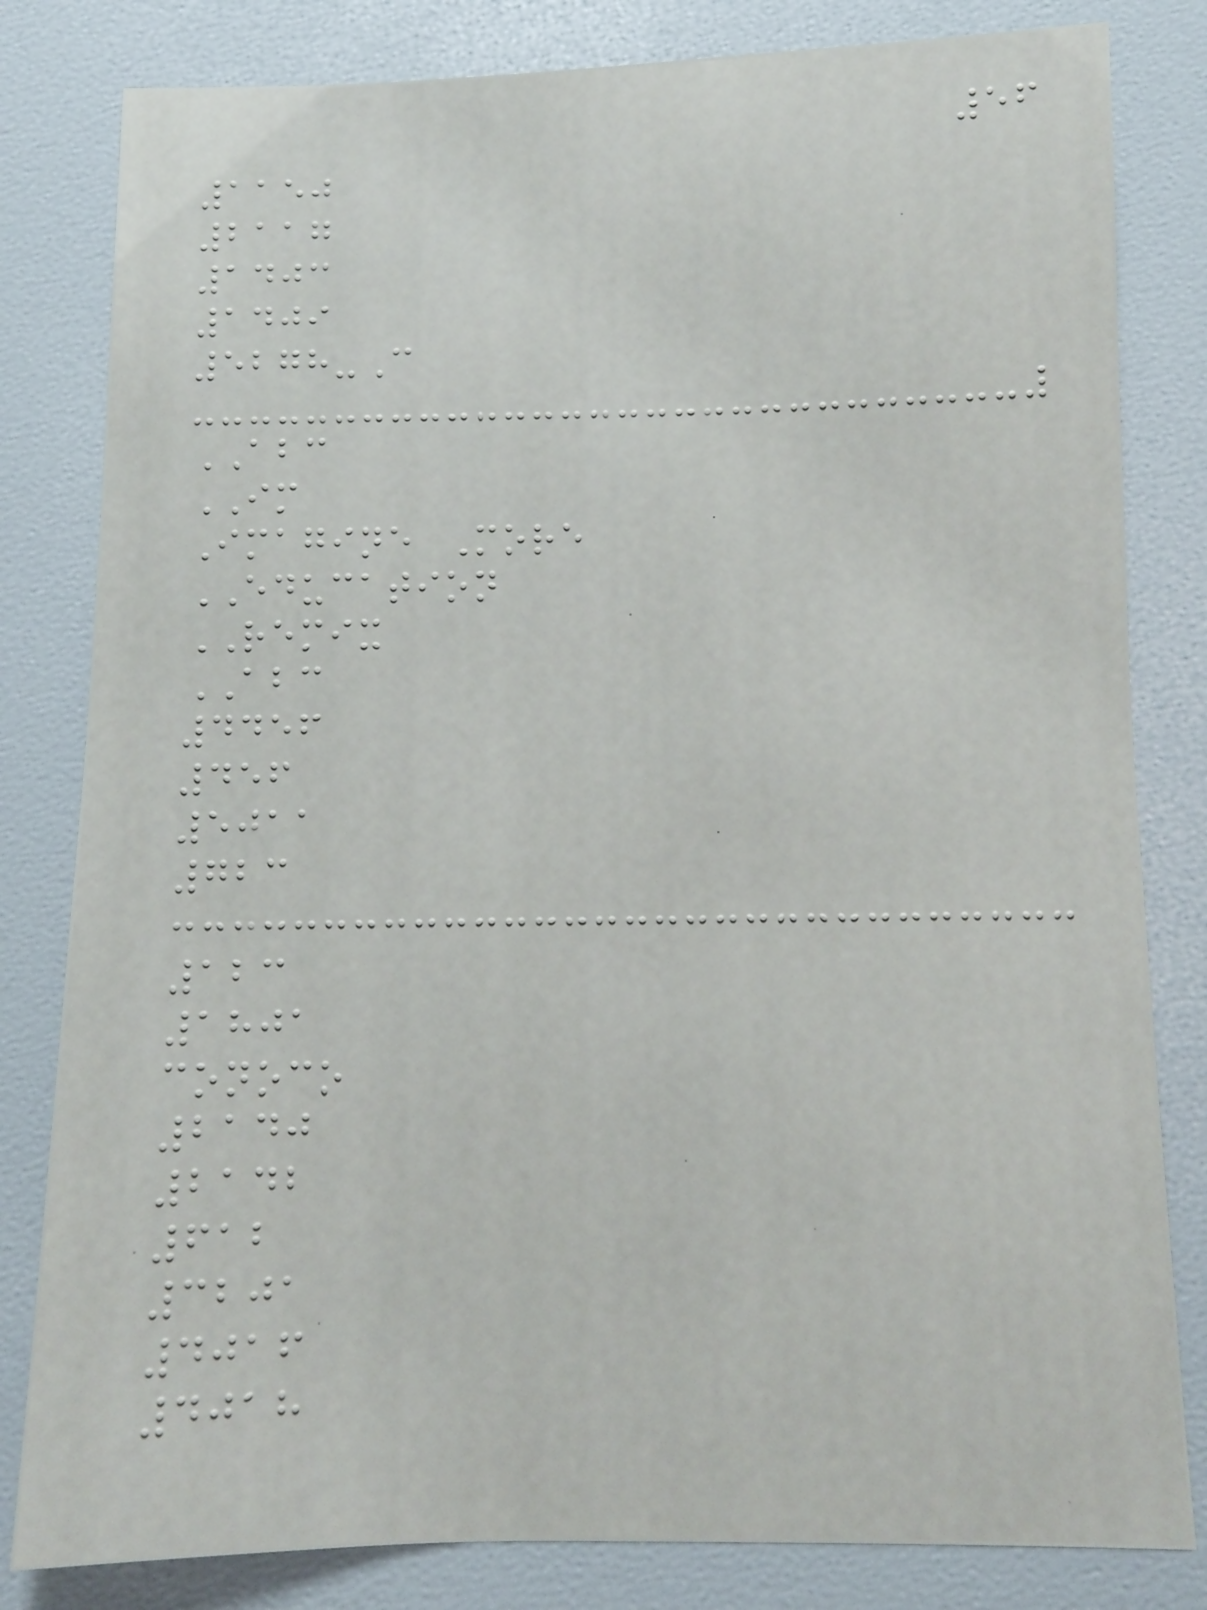56
1150
2117
1403
1409
5278-C
ABC
IM
Imagine More
EDUCATION
REMIX
ABC
4456
456
5011
723
123
1801
conoco
2140
2142
612
3201
4016
4018
